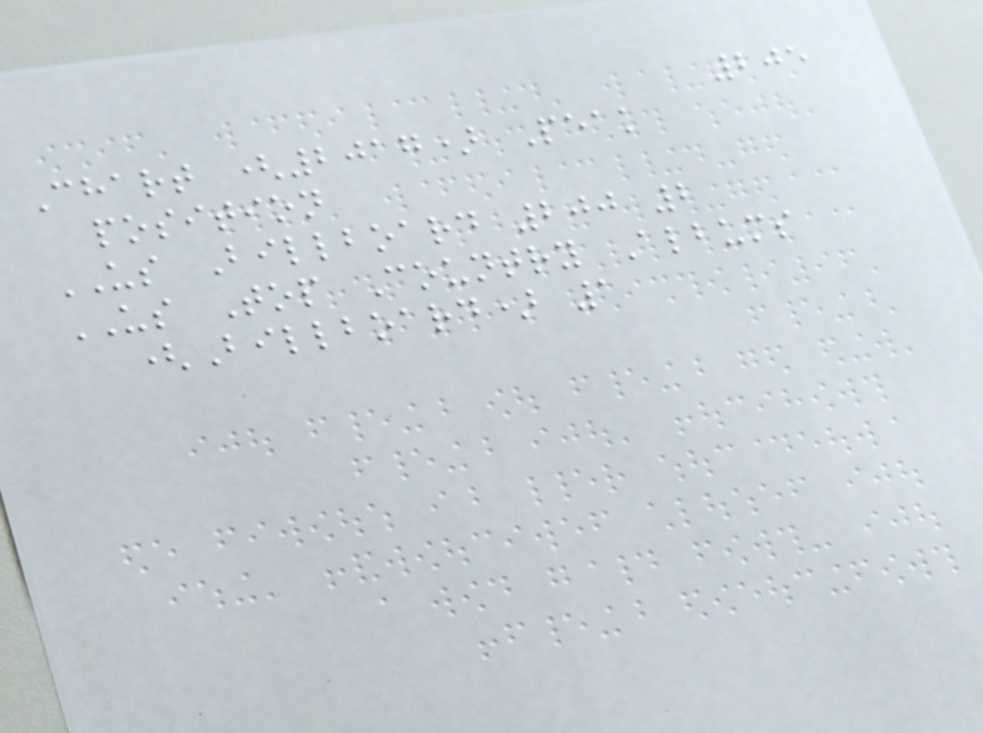205
Chart (2017) Peak
position
US Billboard 200 2
US Top Country Albums
(Billboard) 1
